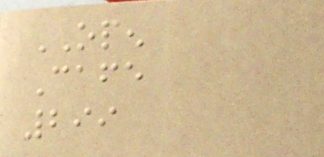OPEN
Cafe
299
